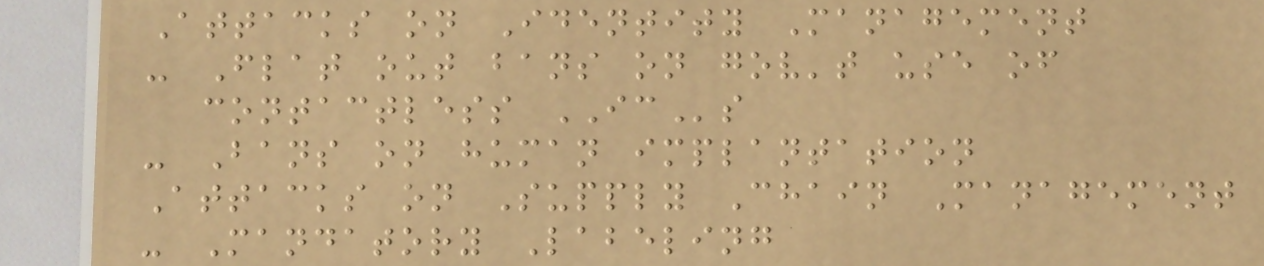Attacks on Identity Management
- Flat out bans on gov't use of
contactless ICs
- Bans on human implantation
Attacks on Supply Chain Management
- Mandatory Labeling
